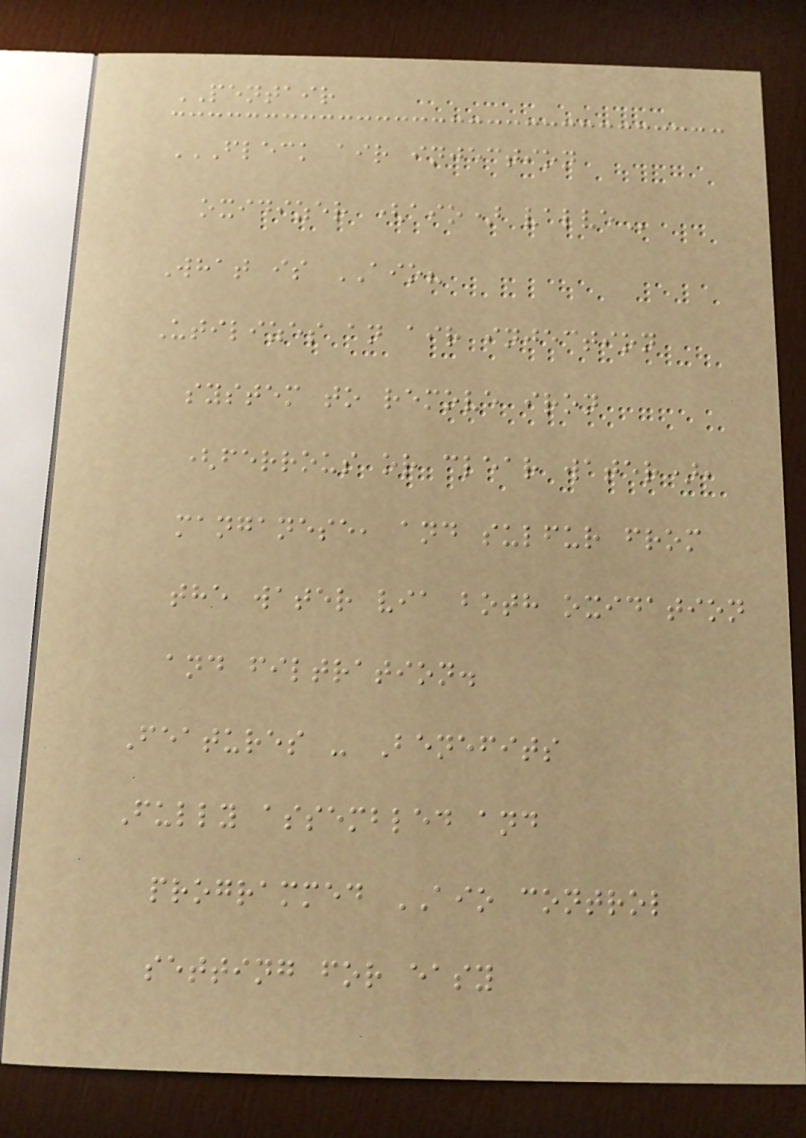PENTAIR
FLECK AIR INJECTION
OXIDIZER (AIO) VALVE
What is AIO?
Utilizes an air injection
system to remove iron
(ferrous or clear water),
manganese, and sulfur from
the water via both oxidation
and filtration.
Features - Benefits
Fully assembled and
programmed AIO control
setting for easy
